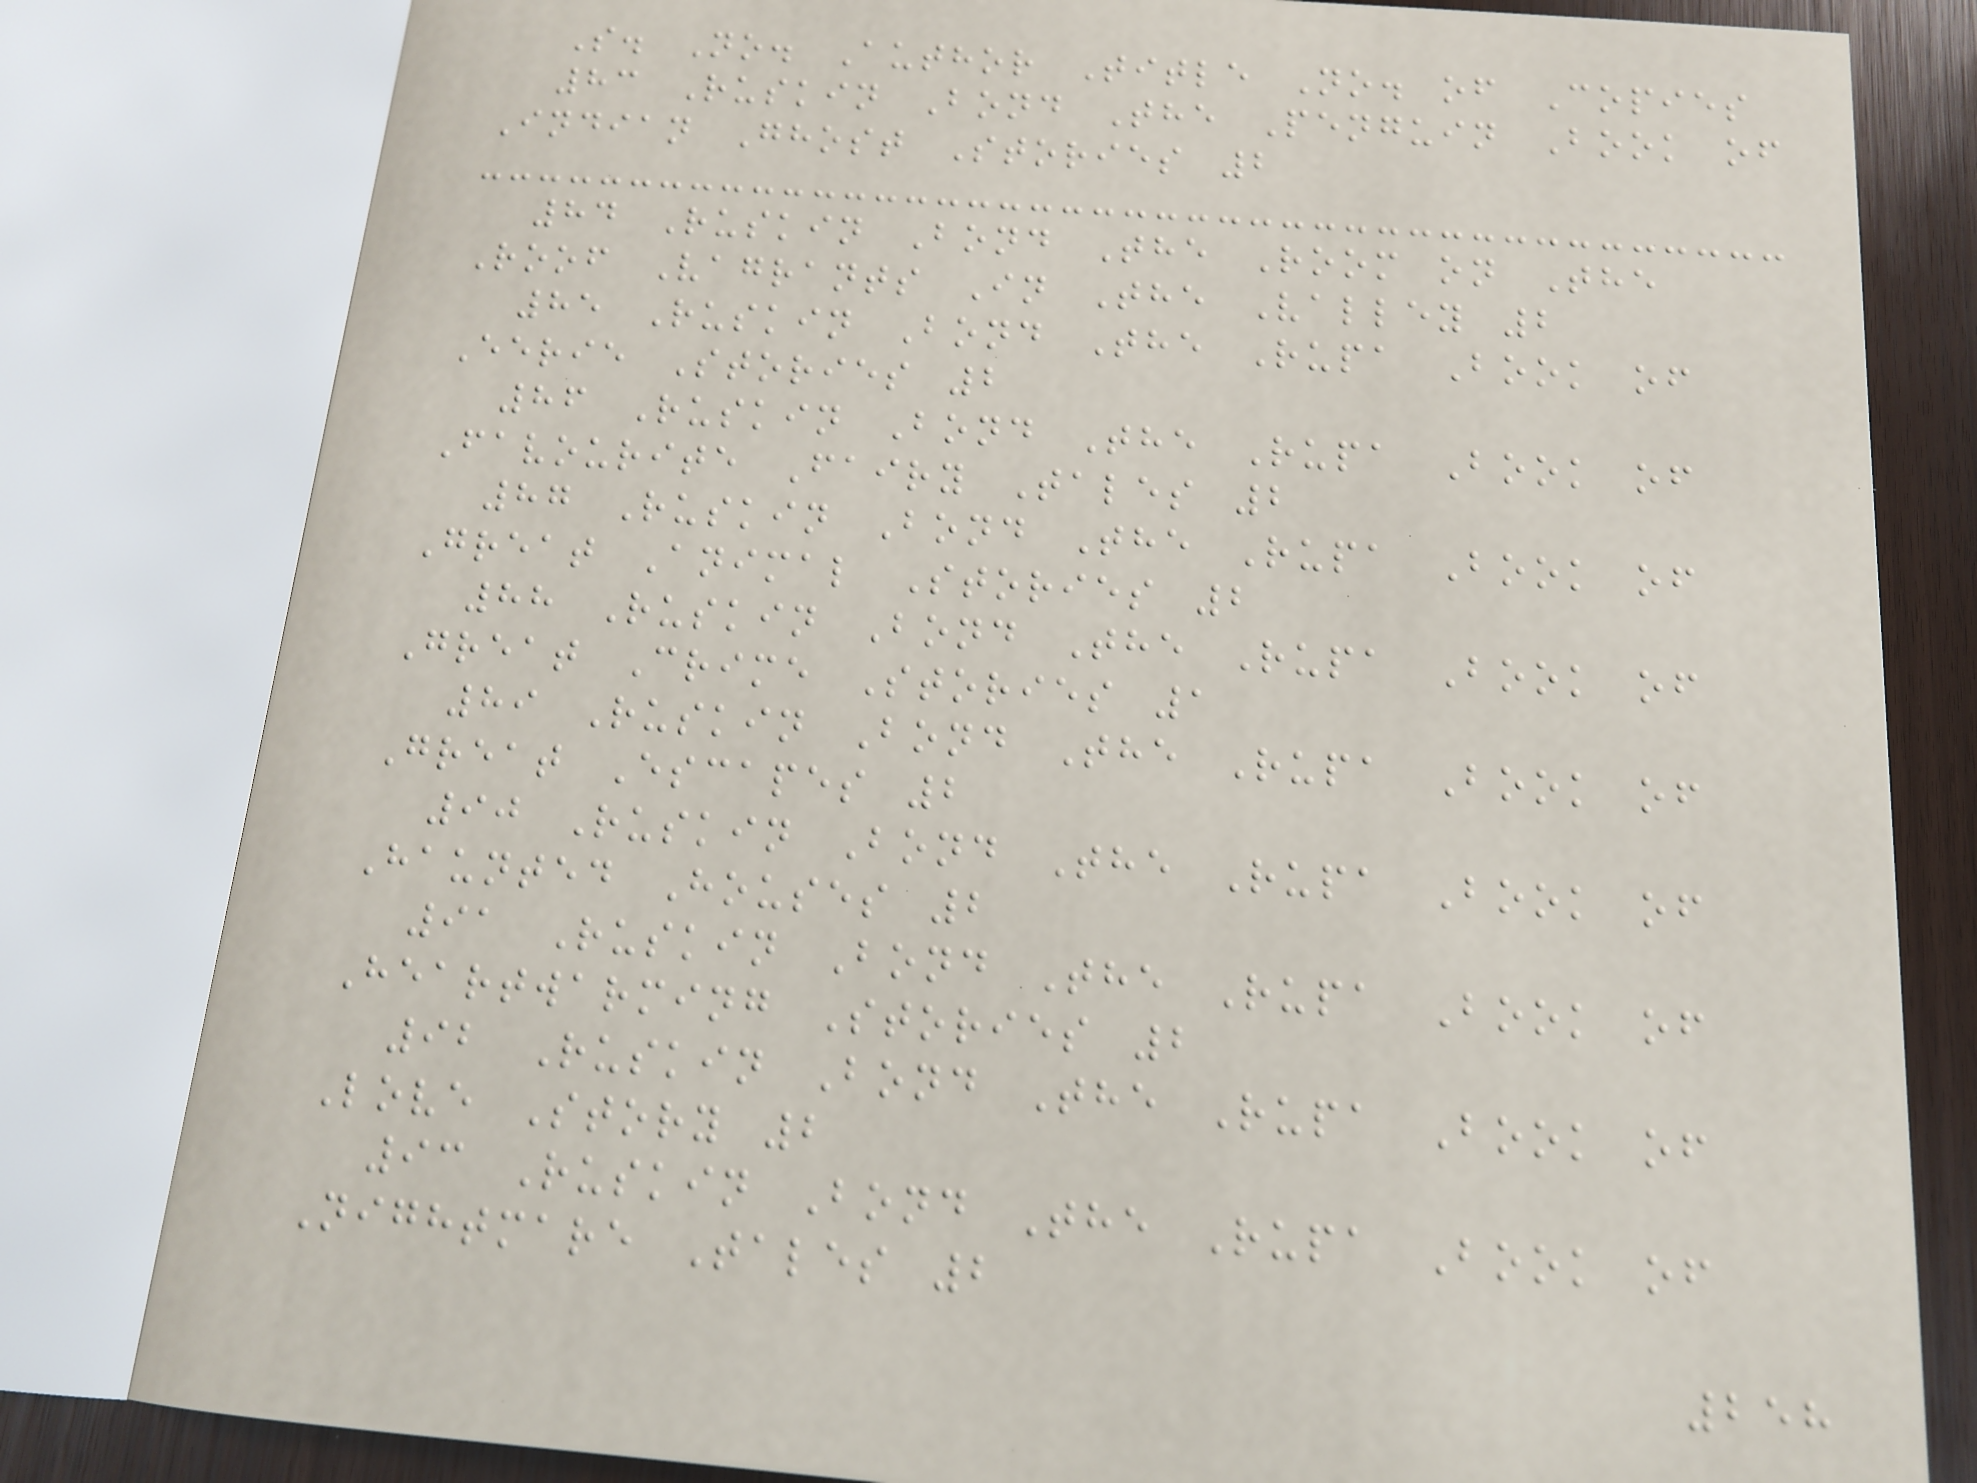S. No. Author Title No. of Copies
83 Ruskin Bond The Penguin Book of
Indian Ghost Stories 2
84 Ruskin Bond The Room on The
Roof Vagrants In The Valley 2
85 Ruskin Bond The Rupa Book of
Eerie Stories 2
86 Ruskin Bond The Rupa Book of
Favourite Fairy Tales 2
87 Ruskin Bond The Rupa Book of
Great Animal Stories 2
88 Ruskin Bond The Rupa Book of
Great Crime Stories 1
89 Ruskin Bond The Rupa Book of
Great Escapes 2
90 Ruskin Bond The Rupa Book of
Haunted Houses 2
91 Ruskin Bond The Rupa Book of
Heartwarming Stories 2
92 Ruskin Bond The Rupa Book of
Love Story 2
93 Ruskin Bond The Rupa Book of
Nightmare Tales 2
258
